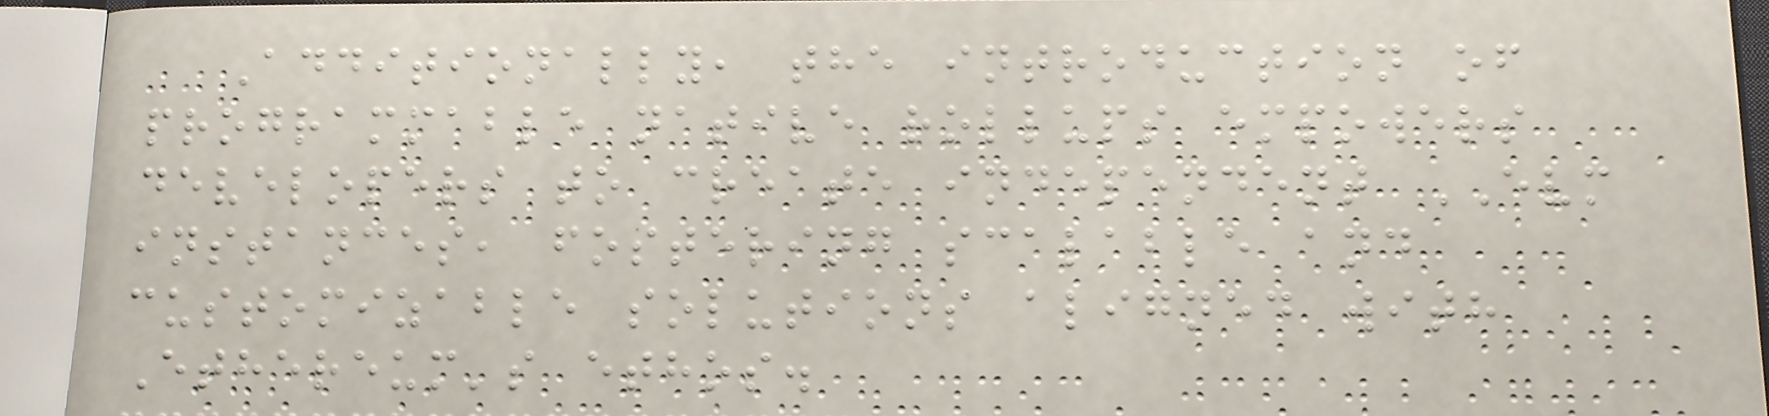Additionally, the introduction of
programmable native rollups empowers
developers to create independent EVM
instances, fostering scalable and
customizable solutions aligned with
Ethereum's ethos.
